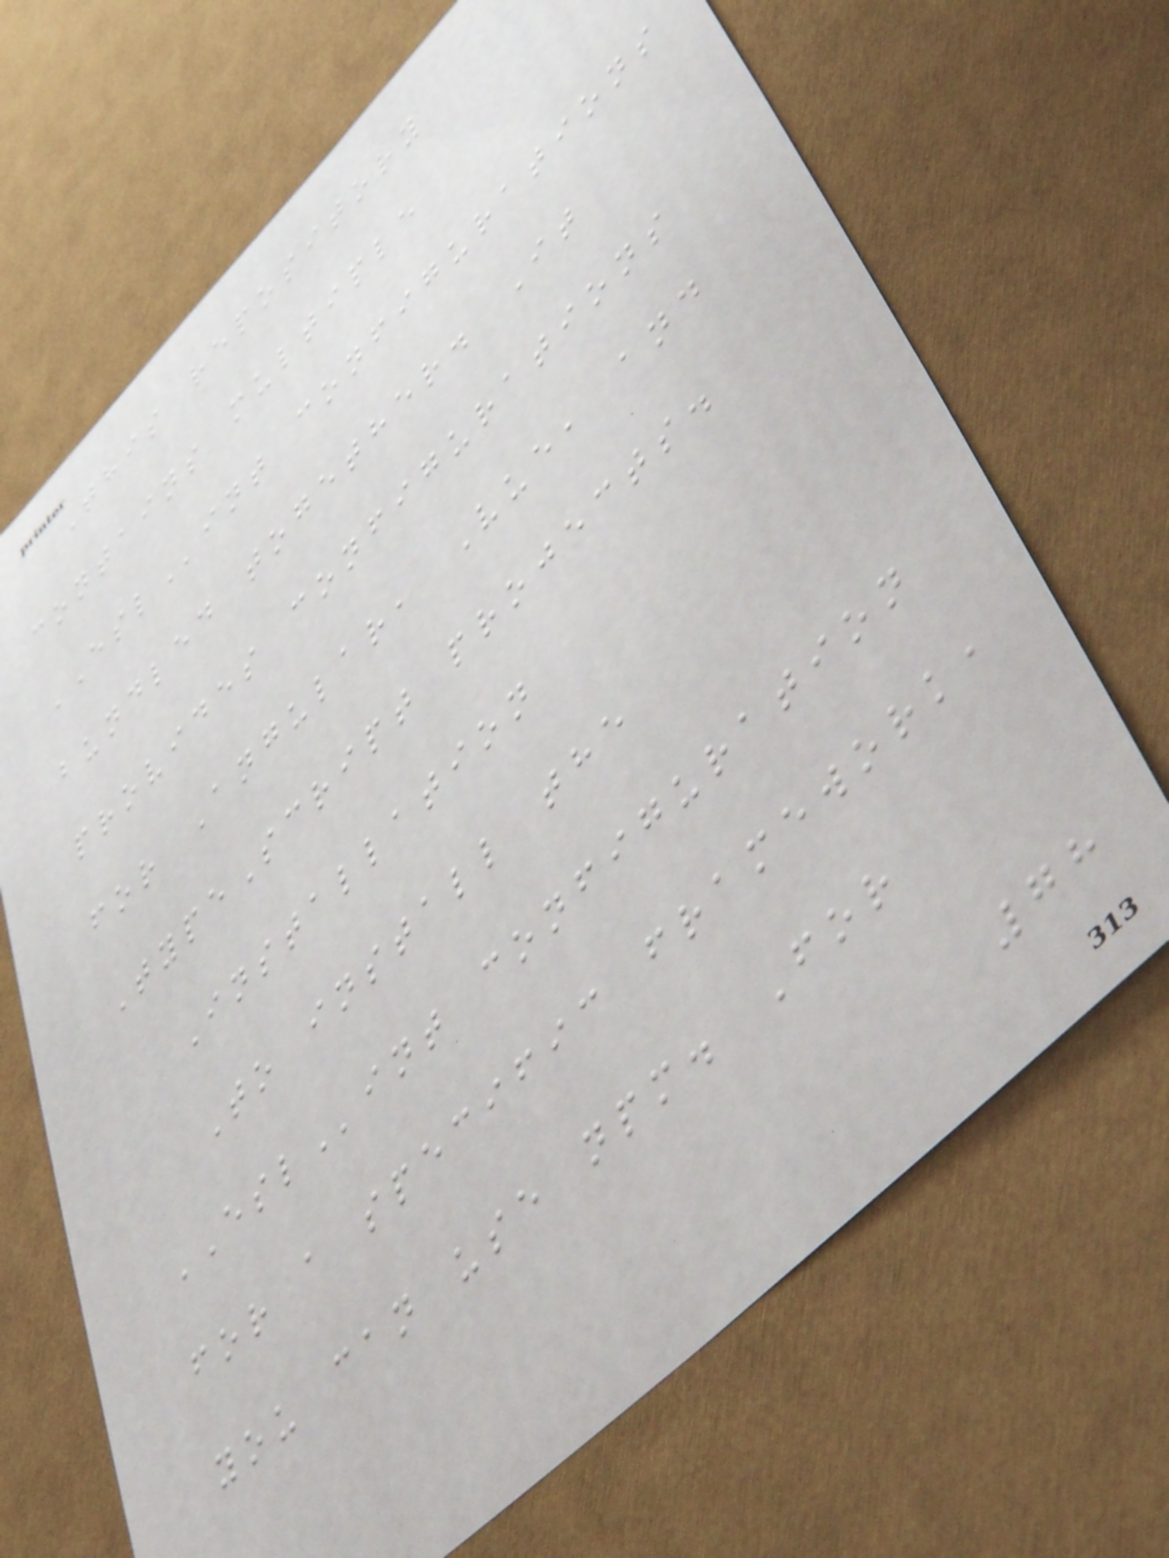This repository
contains multiple
ESLint configurations
bundled together. It
provides configurations
for Angular, Vue, and
TypeScript projects.
Installation
To install the
ESLint configuration
for a specific framework,
you can use npm. For
78
